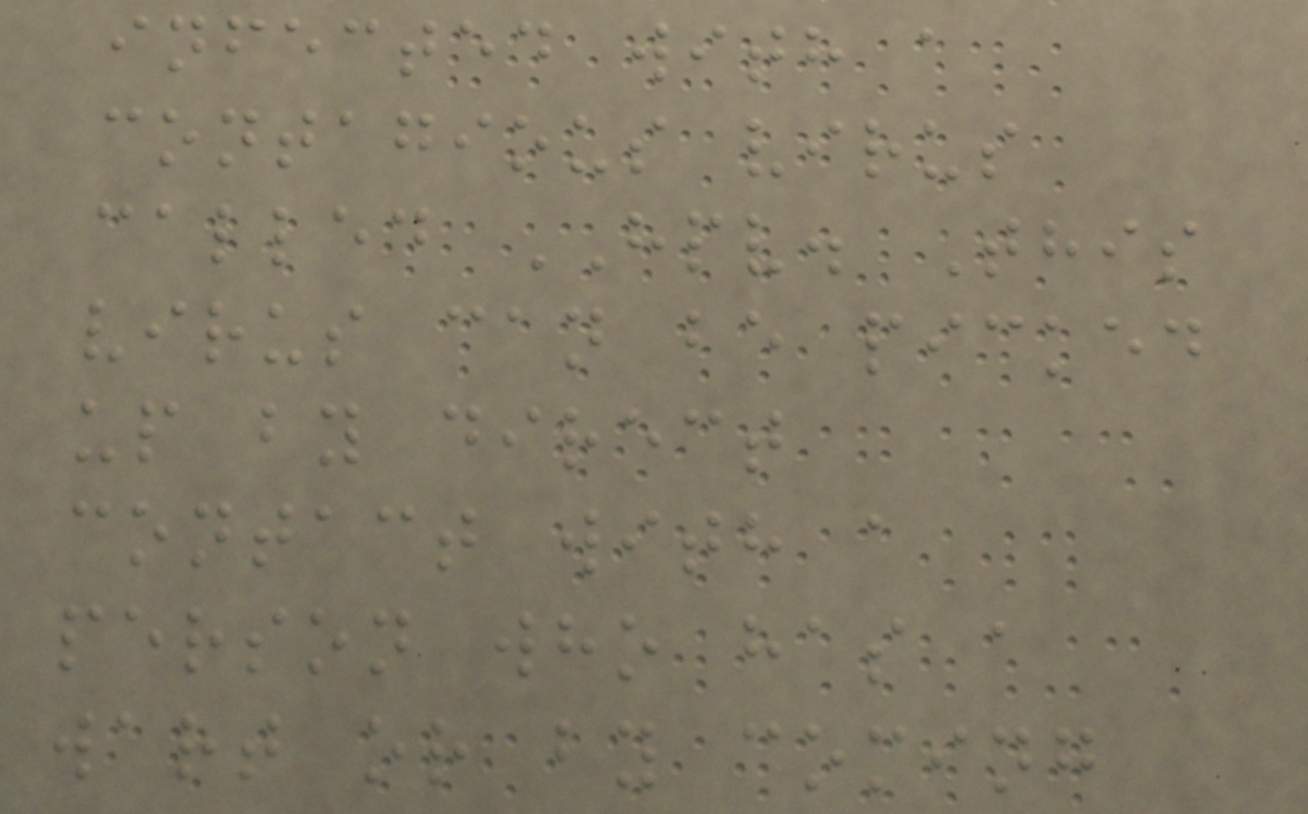infected with a
contagious virus
called HPV. This
virus can be picked
up by direct
contact with a
person who has a
wart or by coming
